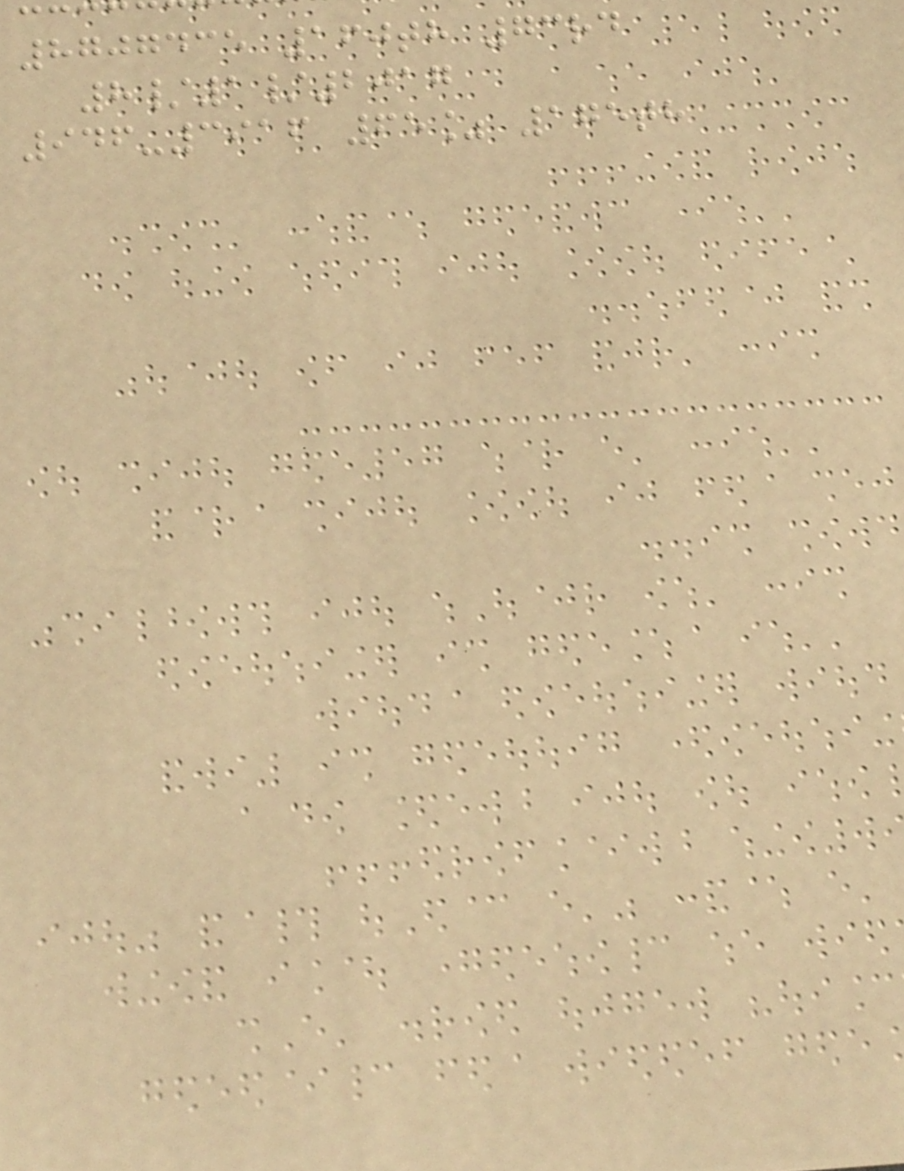8707435 160th 73rd
8/1/2017
946-3916 65% 175th
